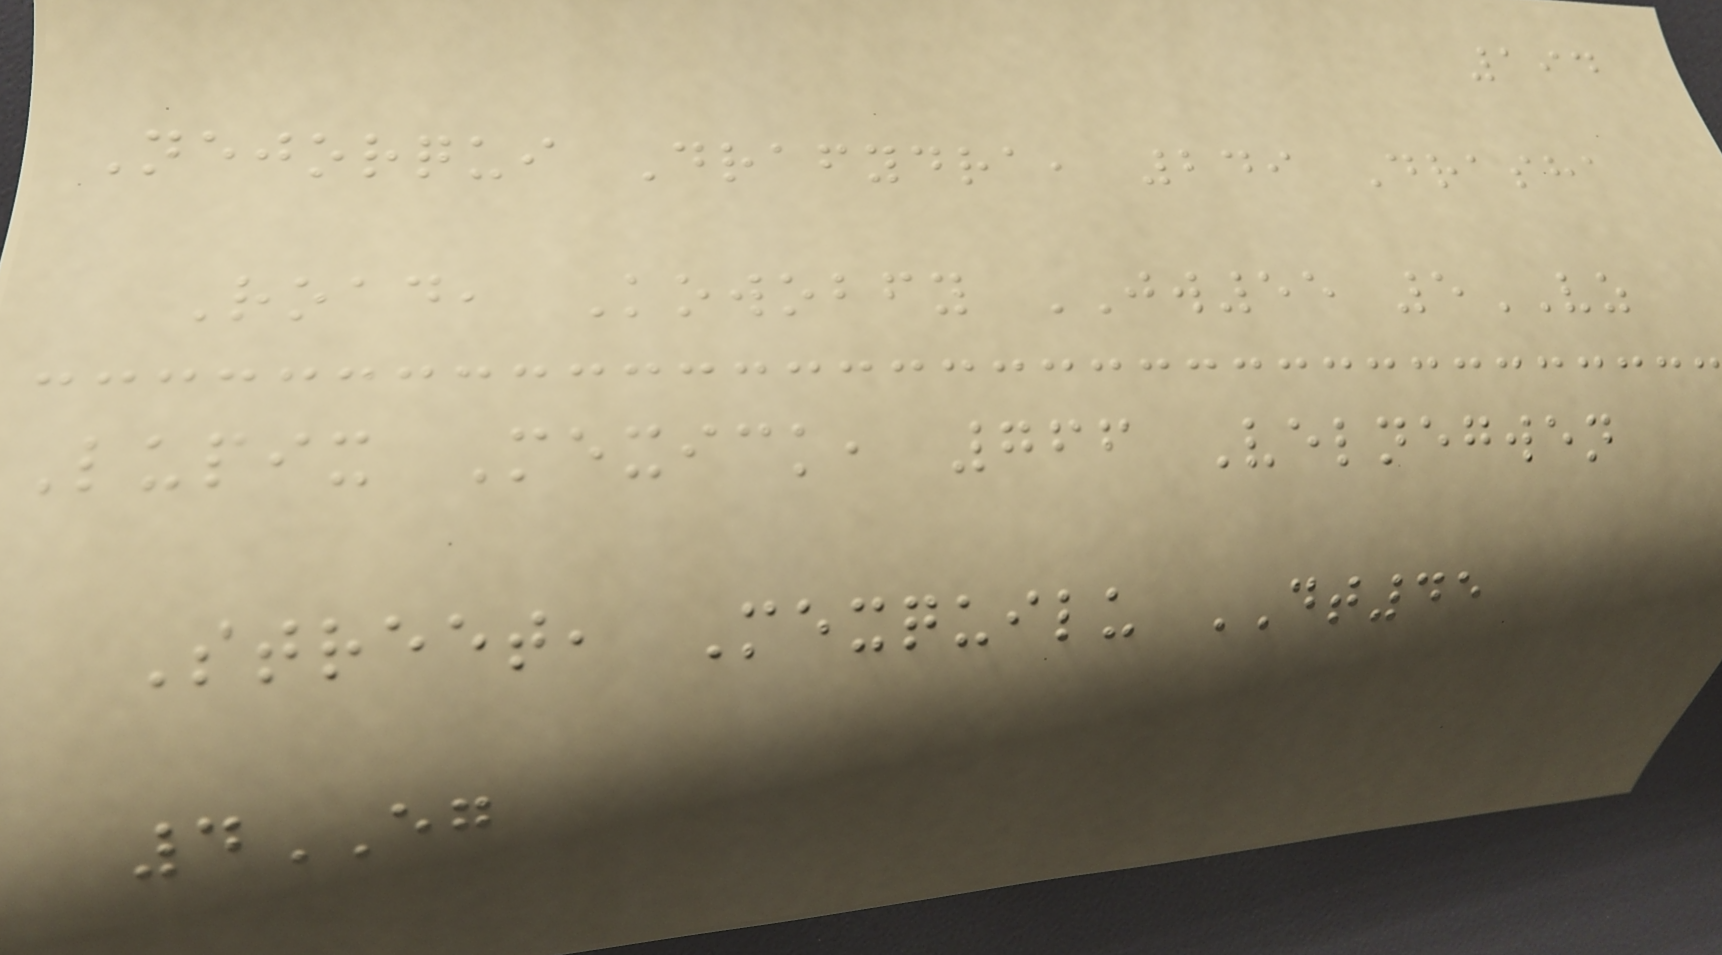194
Nejorqui Drafydra, 249 Drasha
Road, Kowobfy JW55 5VZ
Lupix Mexick, 766 Velnegwen
Street, Mexquilu DT45
4EG
